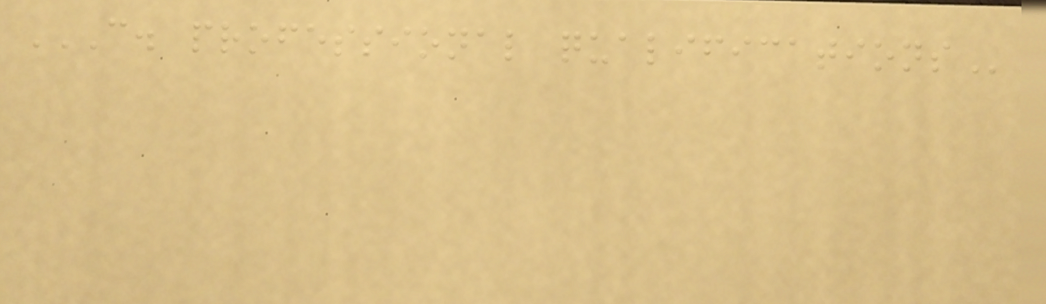C. PROFESSIONAL QUALIFICATIONS
